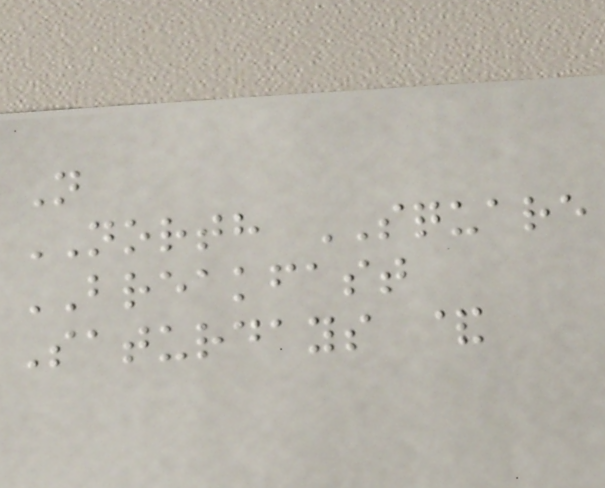N
NORTH SQUARE
BREAKFAST
Saturdays &
